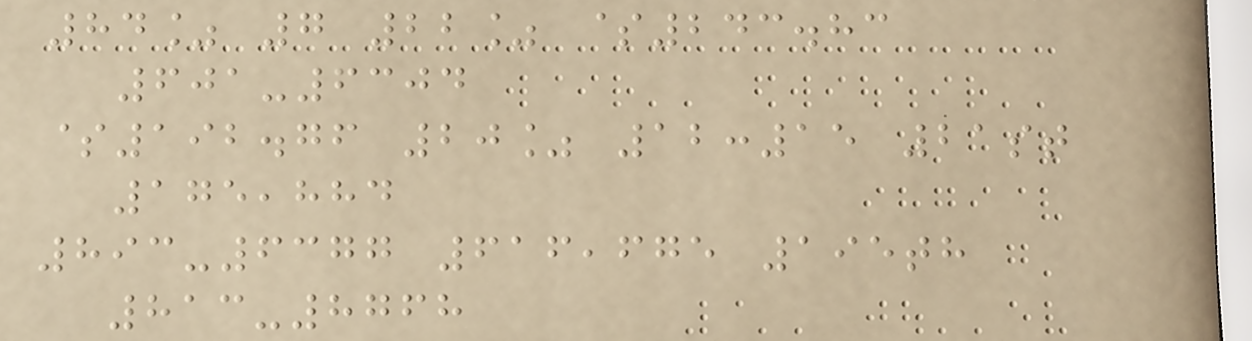84% 7 22% $243.83
601-6304
$192.76 20% 12:15 21st
175,884
893-6377 616,675 195th
813-8768
